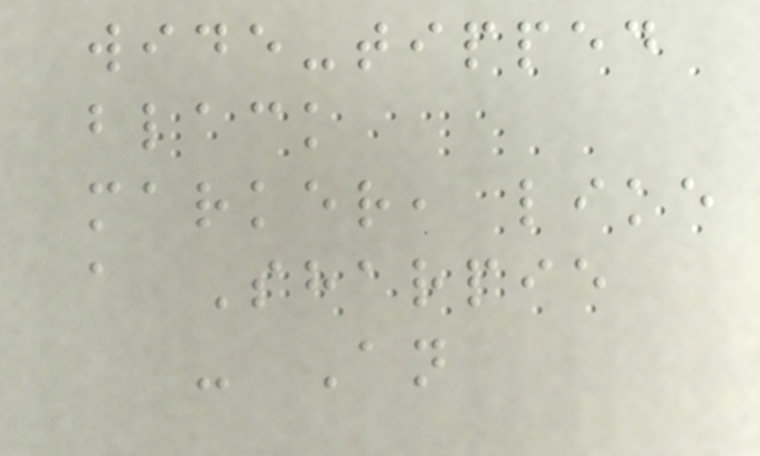wide-tipped
black
marker, like
a Sharpie
- An
